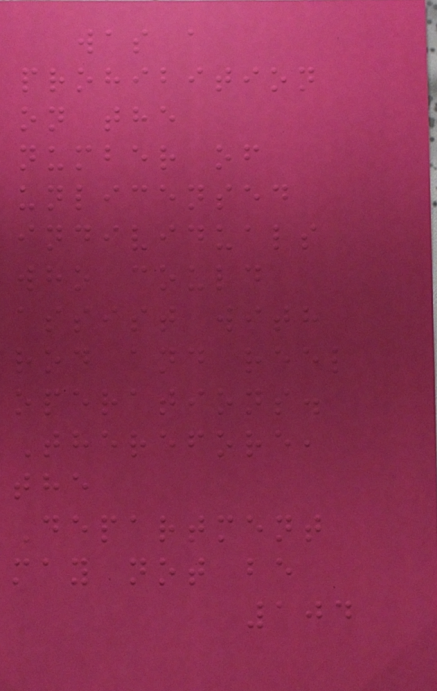was a
prohibition
on the
number of
unlicensed
individuals
who could
assist with
rod and reel
operations.
Therefore,
the
Department
may not be
104
